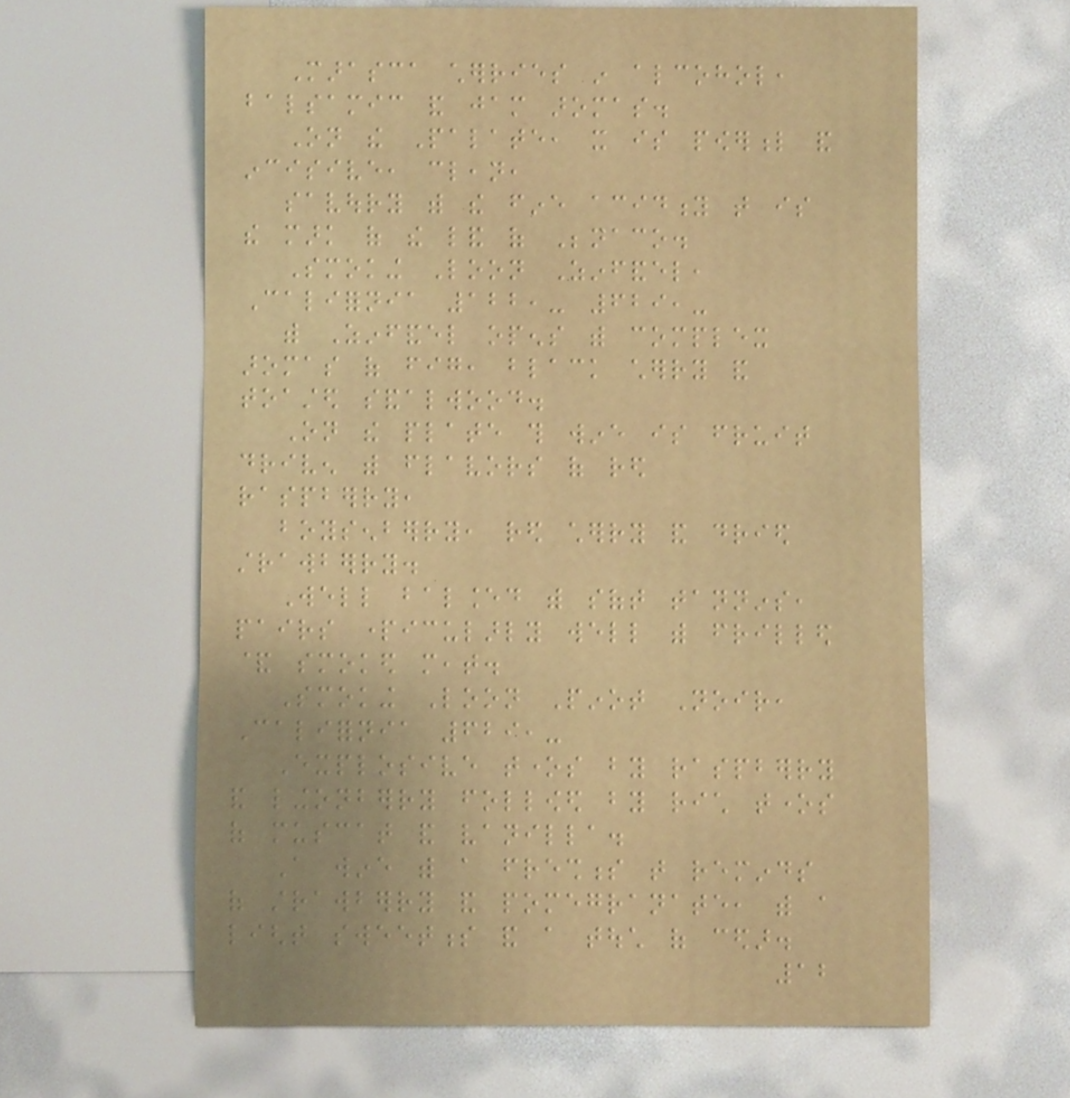Marasca cherries in alcohol,
balsamic and jam aromas.
On the Palate, it is powerful and
incisive, clean,
savoury with the fine acidity that is
the mark of the land of Benaco.
Smoking Loon Zinfandel,
California 122,- 629,-
with Zinfandel opens with complex
aromas of fig, black cherry and
toasted sandalwood.
On the plate this wine is fruit
driven with flavors of red
raspberry,
boysenberry, red cherry and dried
strawberry.
Well balanced with soft tannins,
pairs particularly well with frilled
& smoked meat.
Smoking Loon Pinot Noir,
California 629,-
Explosive tones by raspberry
and lingonberry followed by rich tones
of muscat and vanilla.
A wine with a freshness that reminds
of strawberry and pomegranate, with a
light sweetness and a touch of cedar.
12
